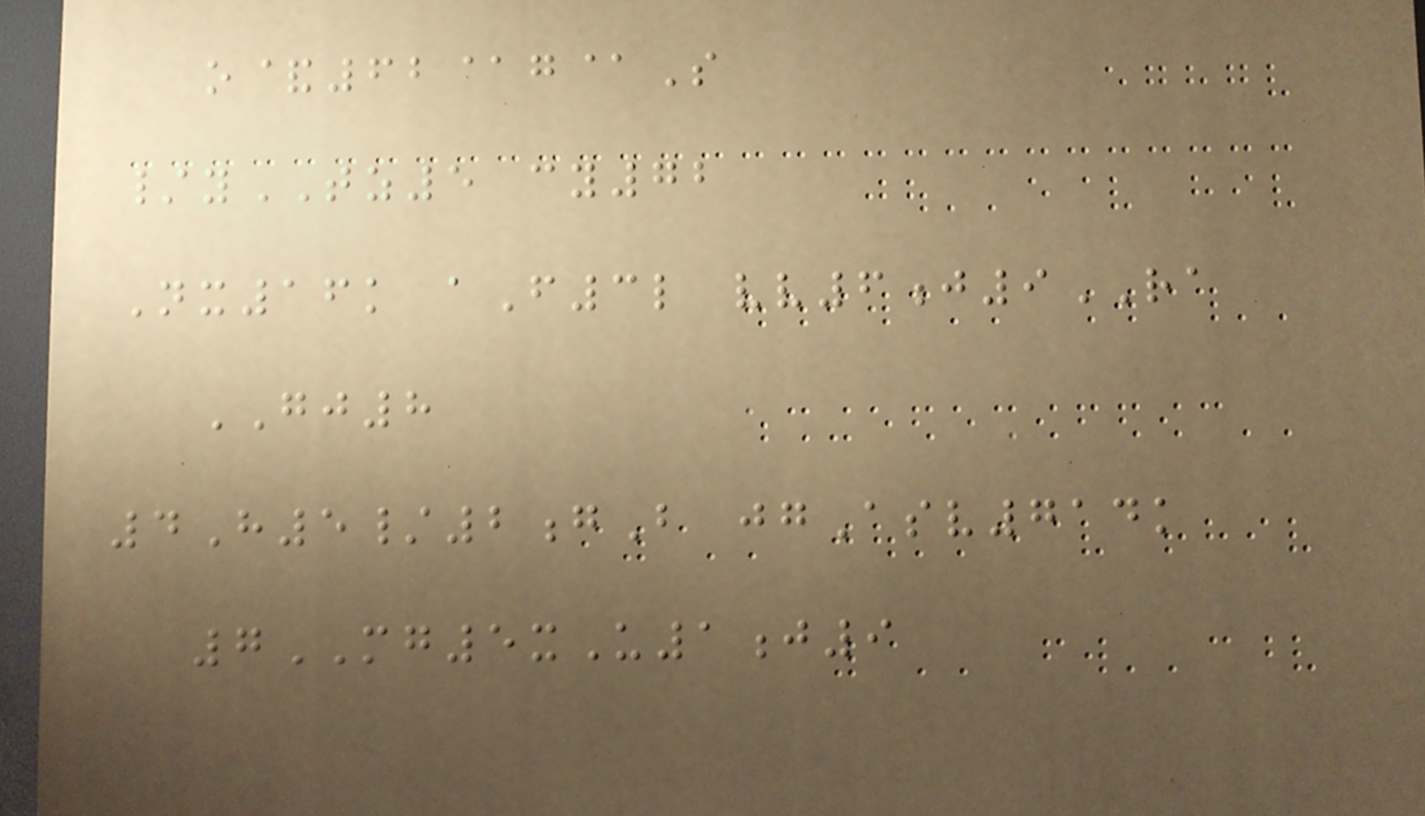o&62@g@S
/yTZ5 cy72
Nx16k aF3l vv6j9RA
GJ8
4H5/2gB jgAsv714k
7MG5xU1j9
